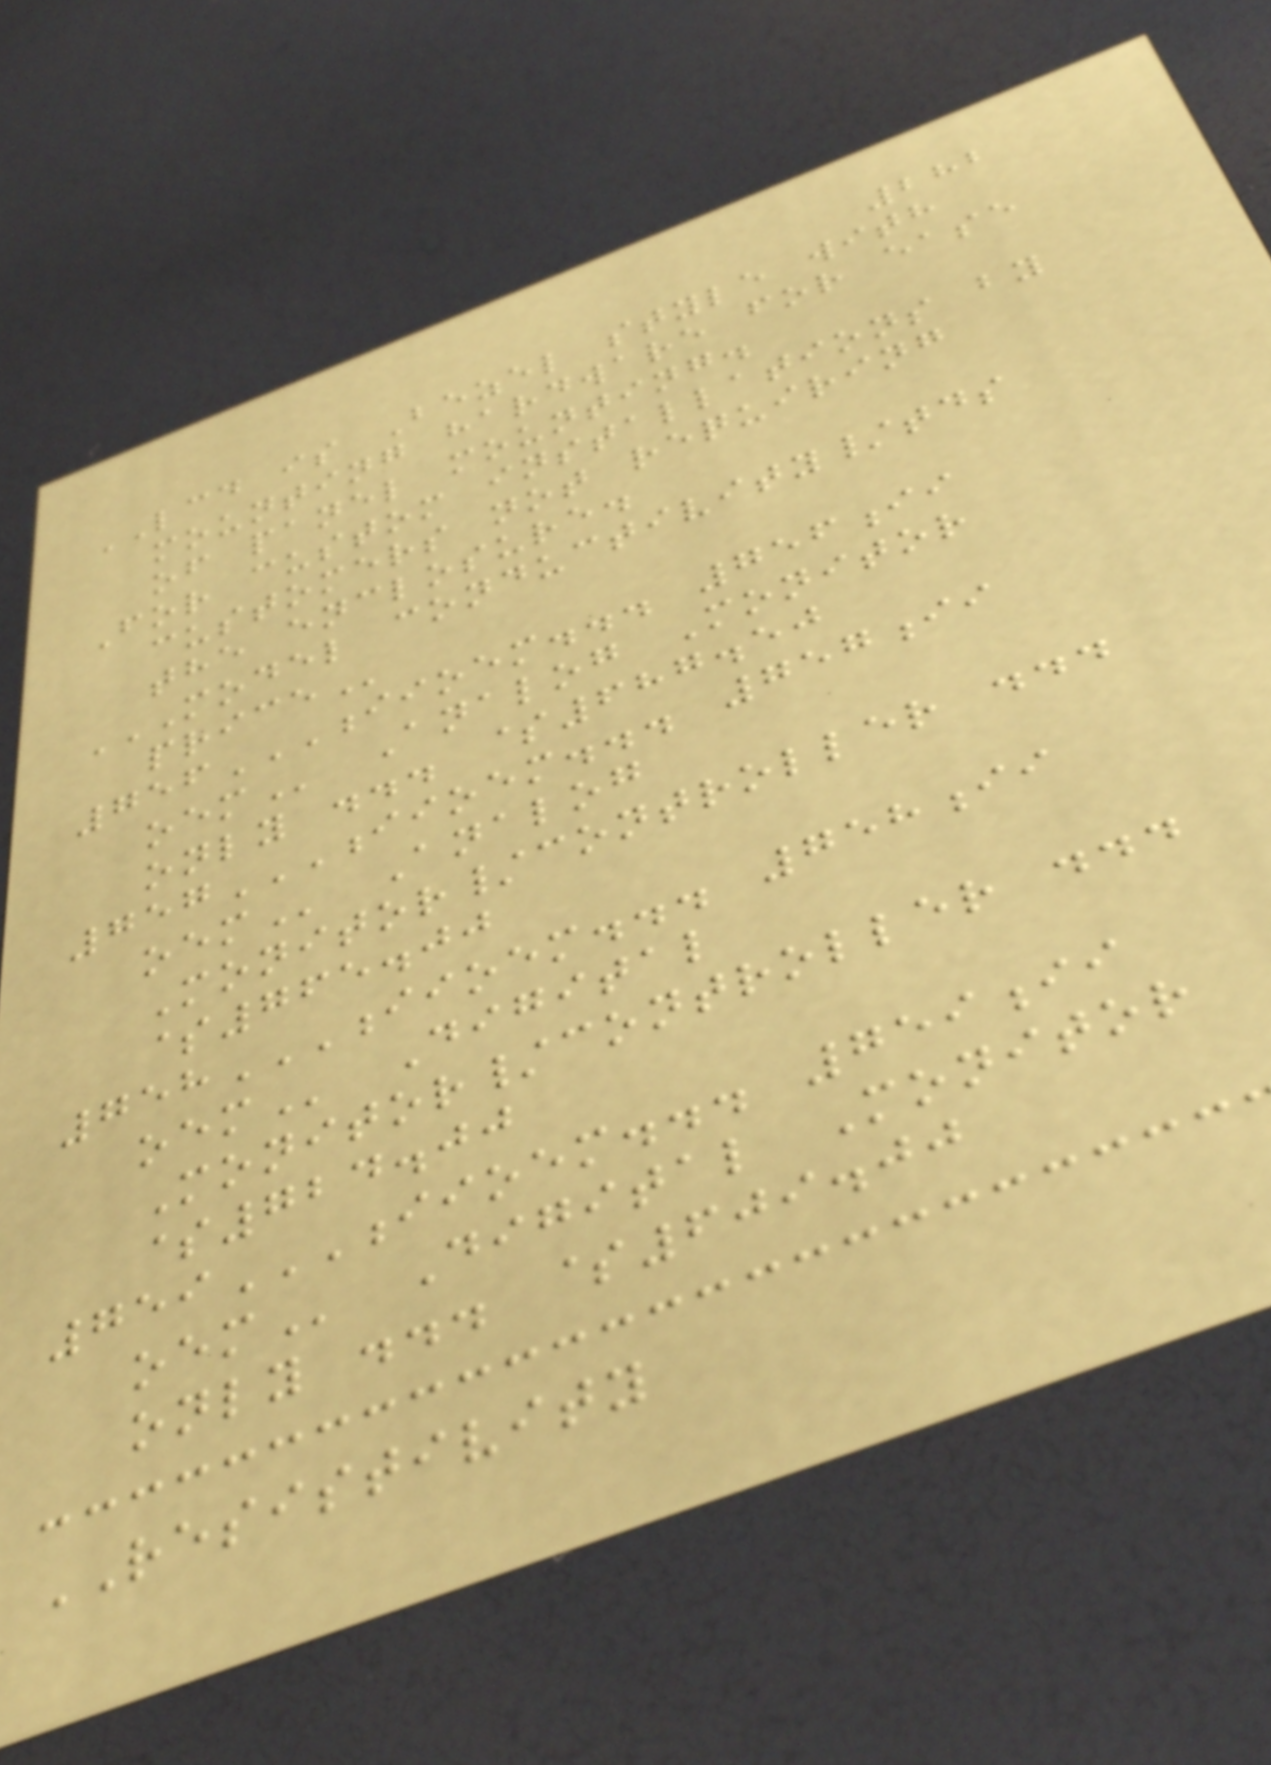282
LCD is Bezel style with
mounting hardware for ease
of panel mounting.
For custom installations by
customers not requiring
the enclosure.
MODEL CONDUCTIVITY/TDS
PRICE
756IIOEM... 756II
OEM Analog Monitor
only ... $687.50
757IIOEM... 757II
OEM Analog
Monitor/controller ...
$765.00
758IIOEM... 758II
OEM Digital
Monitor/controller ...
$724.00
759IIOEM... 759II
OEM Digital Monitor
only ... $609.00
RESISTIVITY
